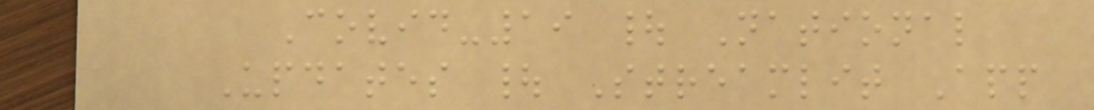Covid-19 | National
Updates | Streamlit App
